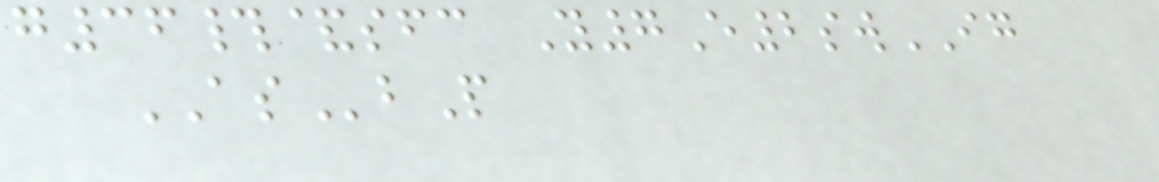g36#&sfc Y7E2swIG
ASbP
